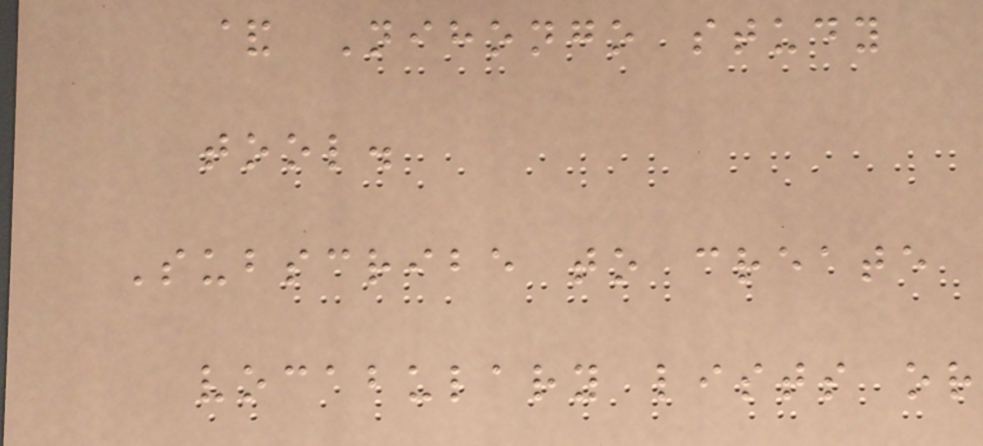& Nihongo study
tool.
Subscribe to create
vocabulary lists or
